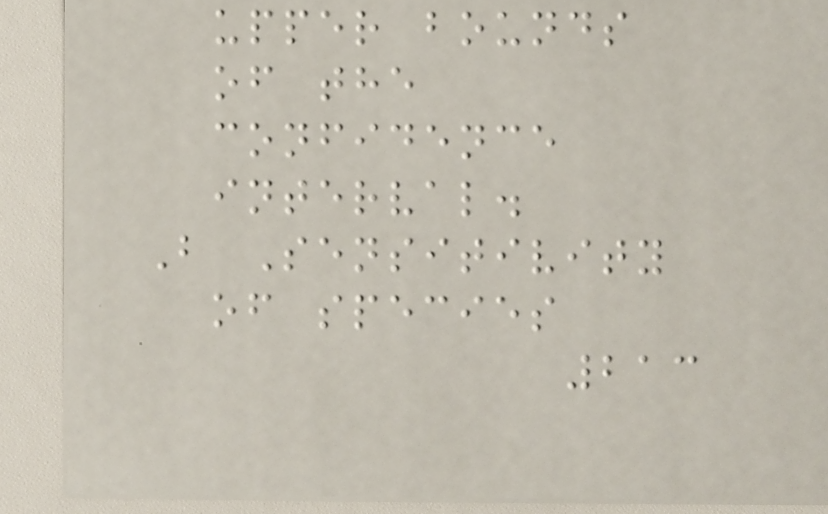upper bounds
of the
confidence
interval.
B Sensitivity
of species
213
